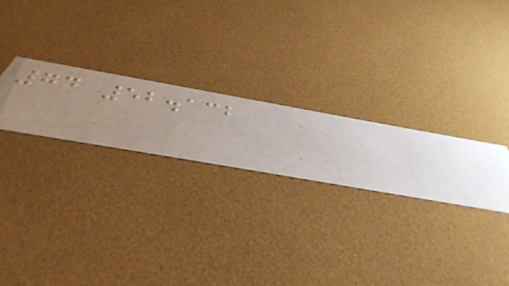74 52.132
